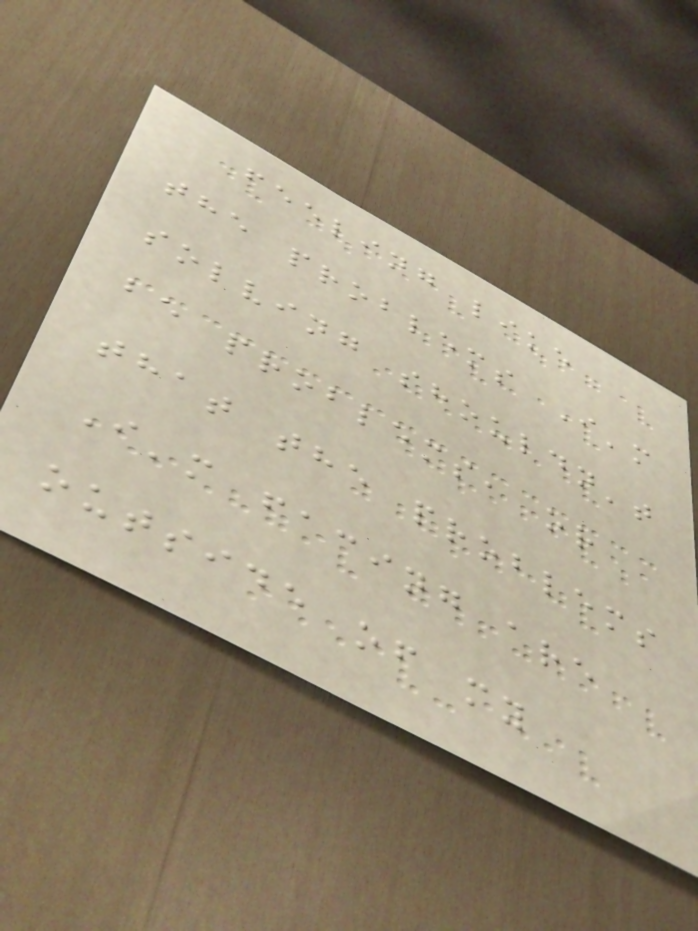feeling like
the problems I'm
solving shouldn't
be problems, or
that the problems
I'm facing are
outside of my
